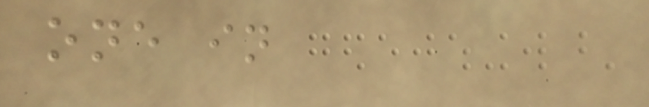one in
